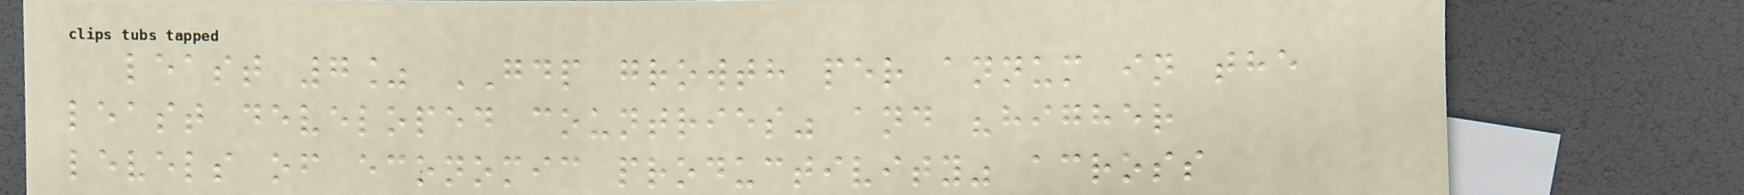least 7% GDP growth per annum in the
least developed countries" and "higher
levels of economic productivity" across
